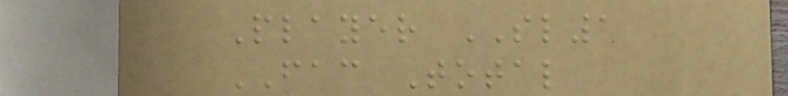Player SL1
FAC Total
